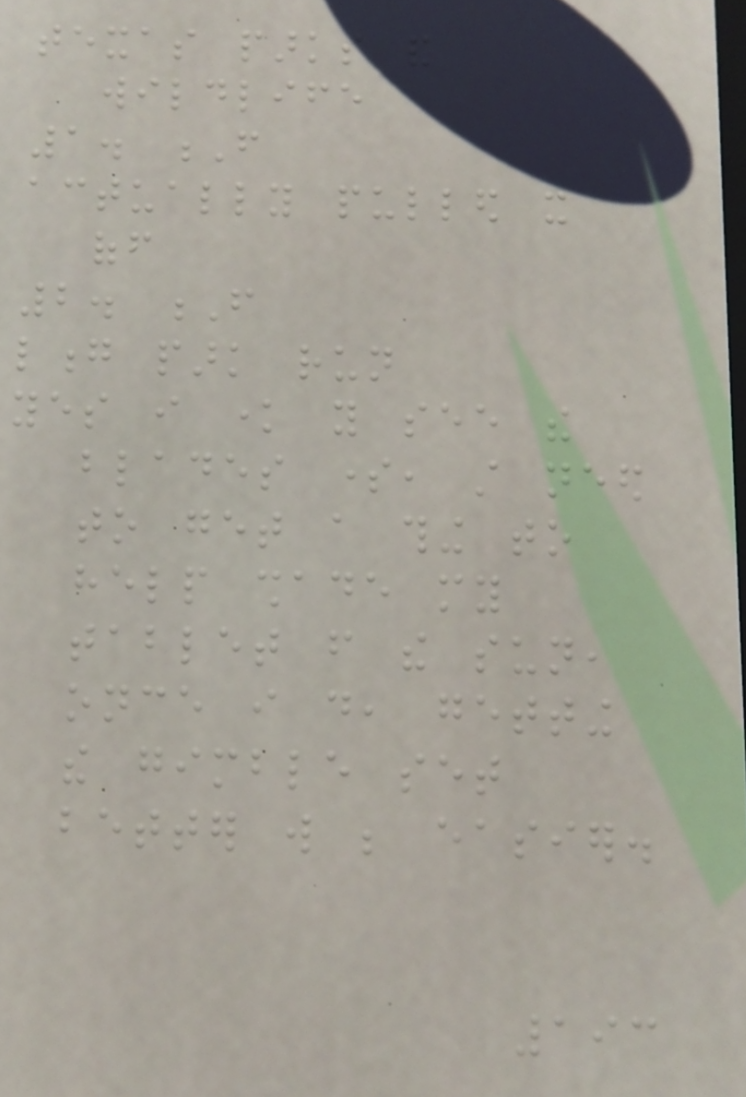texas parks and
wildlife
1. F
actually pulled it
off
2. F
long park run
yes i know you see the
blades some, still need
to get a thing to
help shade my
tablet from the sun,
once i do, getting
the gimble set
better will be easier.
193
